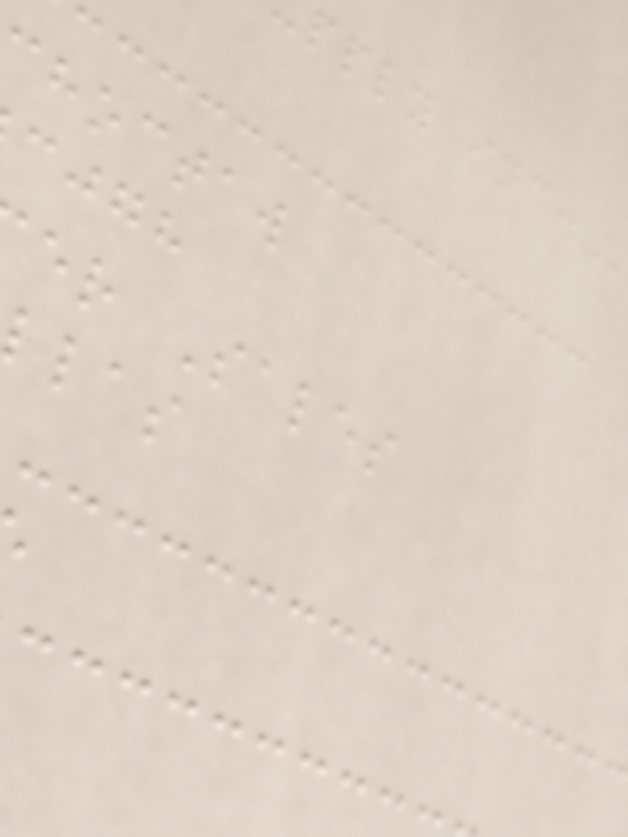hoctaw
cjgh
er Sales
